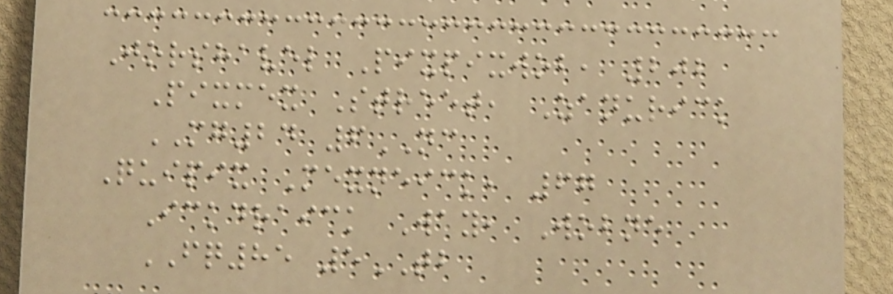Jorshavel Pixpixwob, 202
Pixmex Street, Zanurick
MG24 6NC
Quipix Mexneick, 67
Ickdraick Way, Wobne
FQ85 5TB
